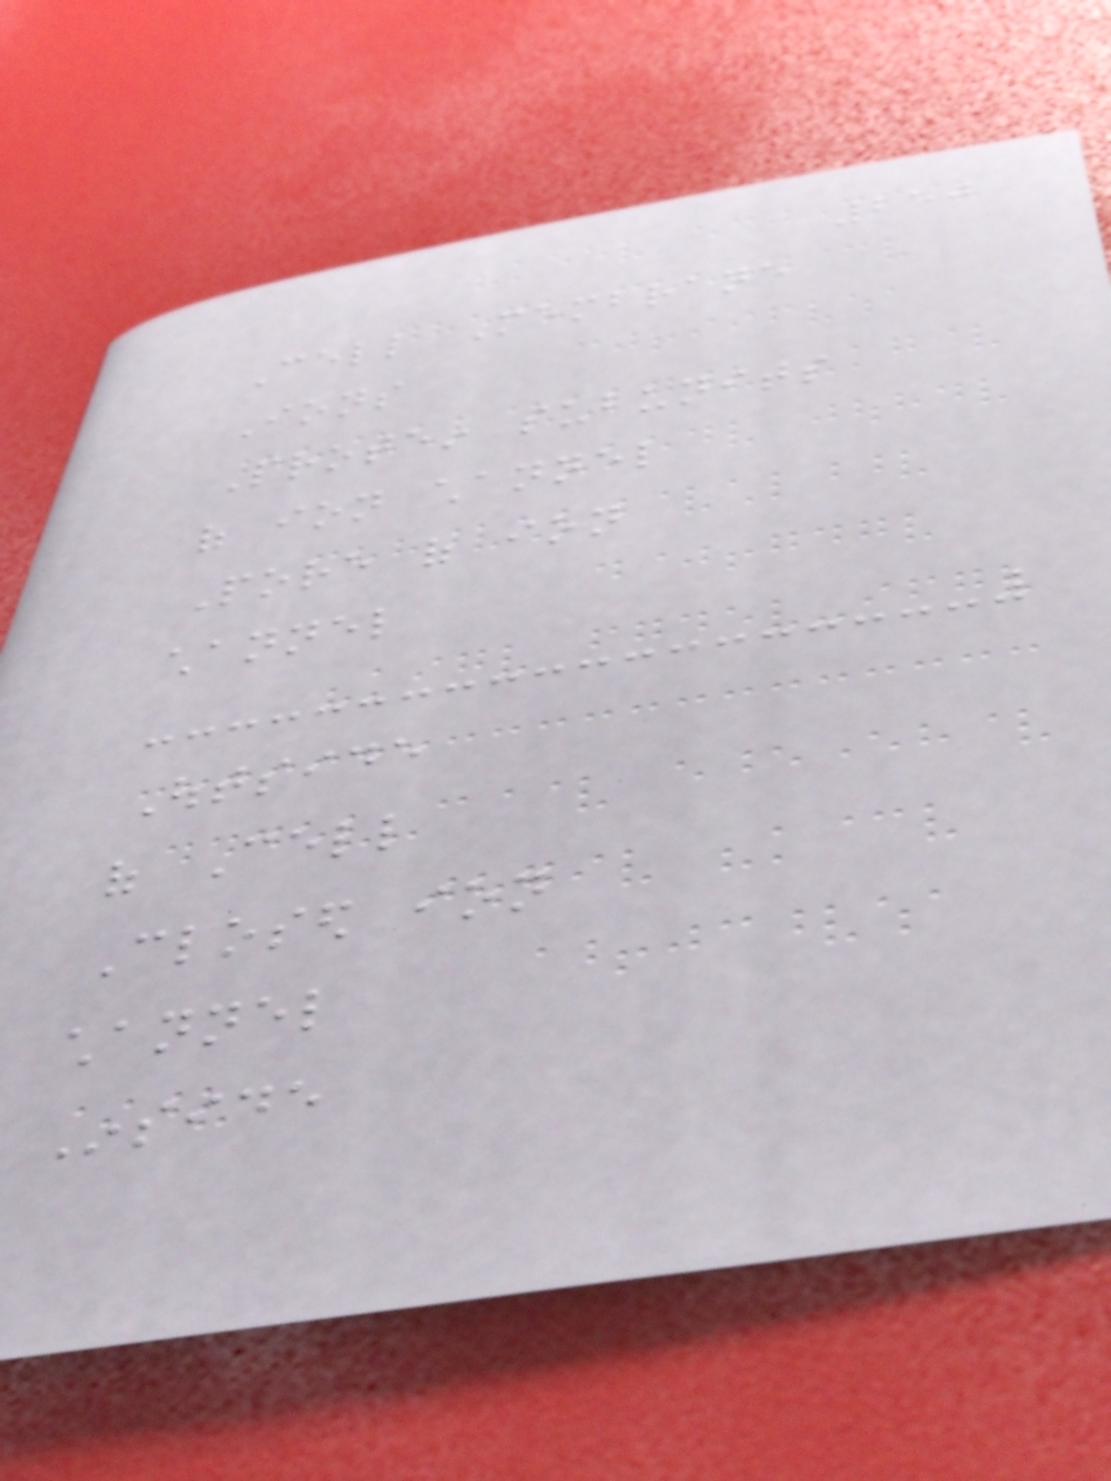250
Cell Membrane
Ions
Protein subunits
of ion channel
Pore of ion
channel
Outside
of Cell
Closed ion
channel
Inside
